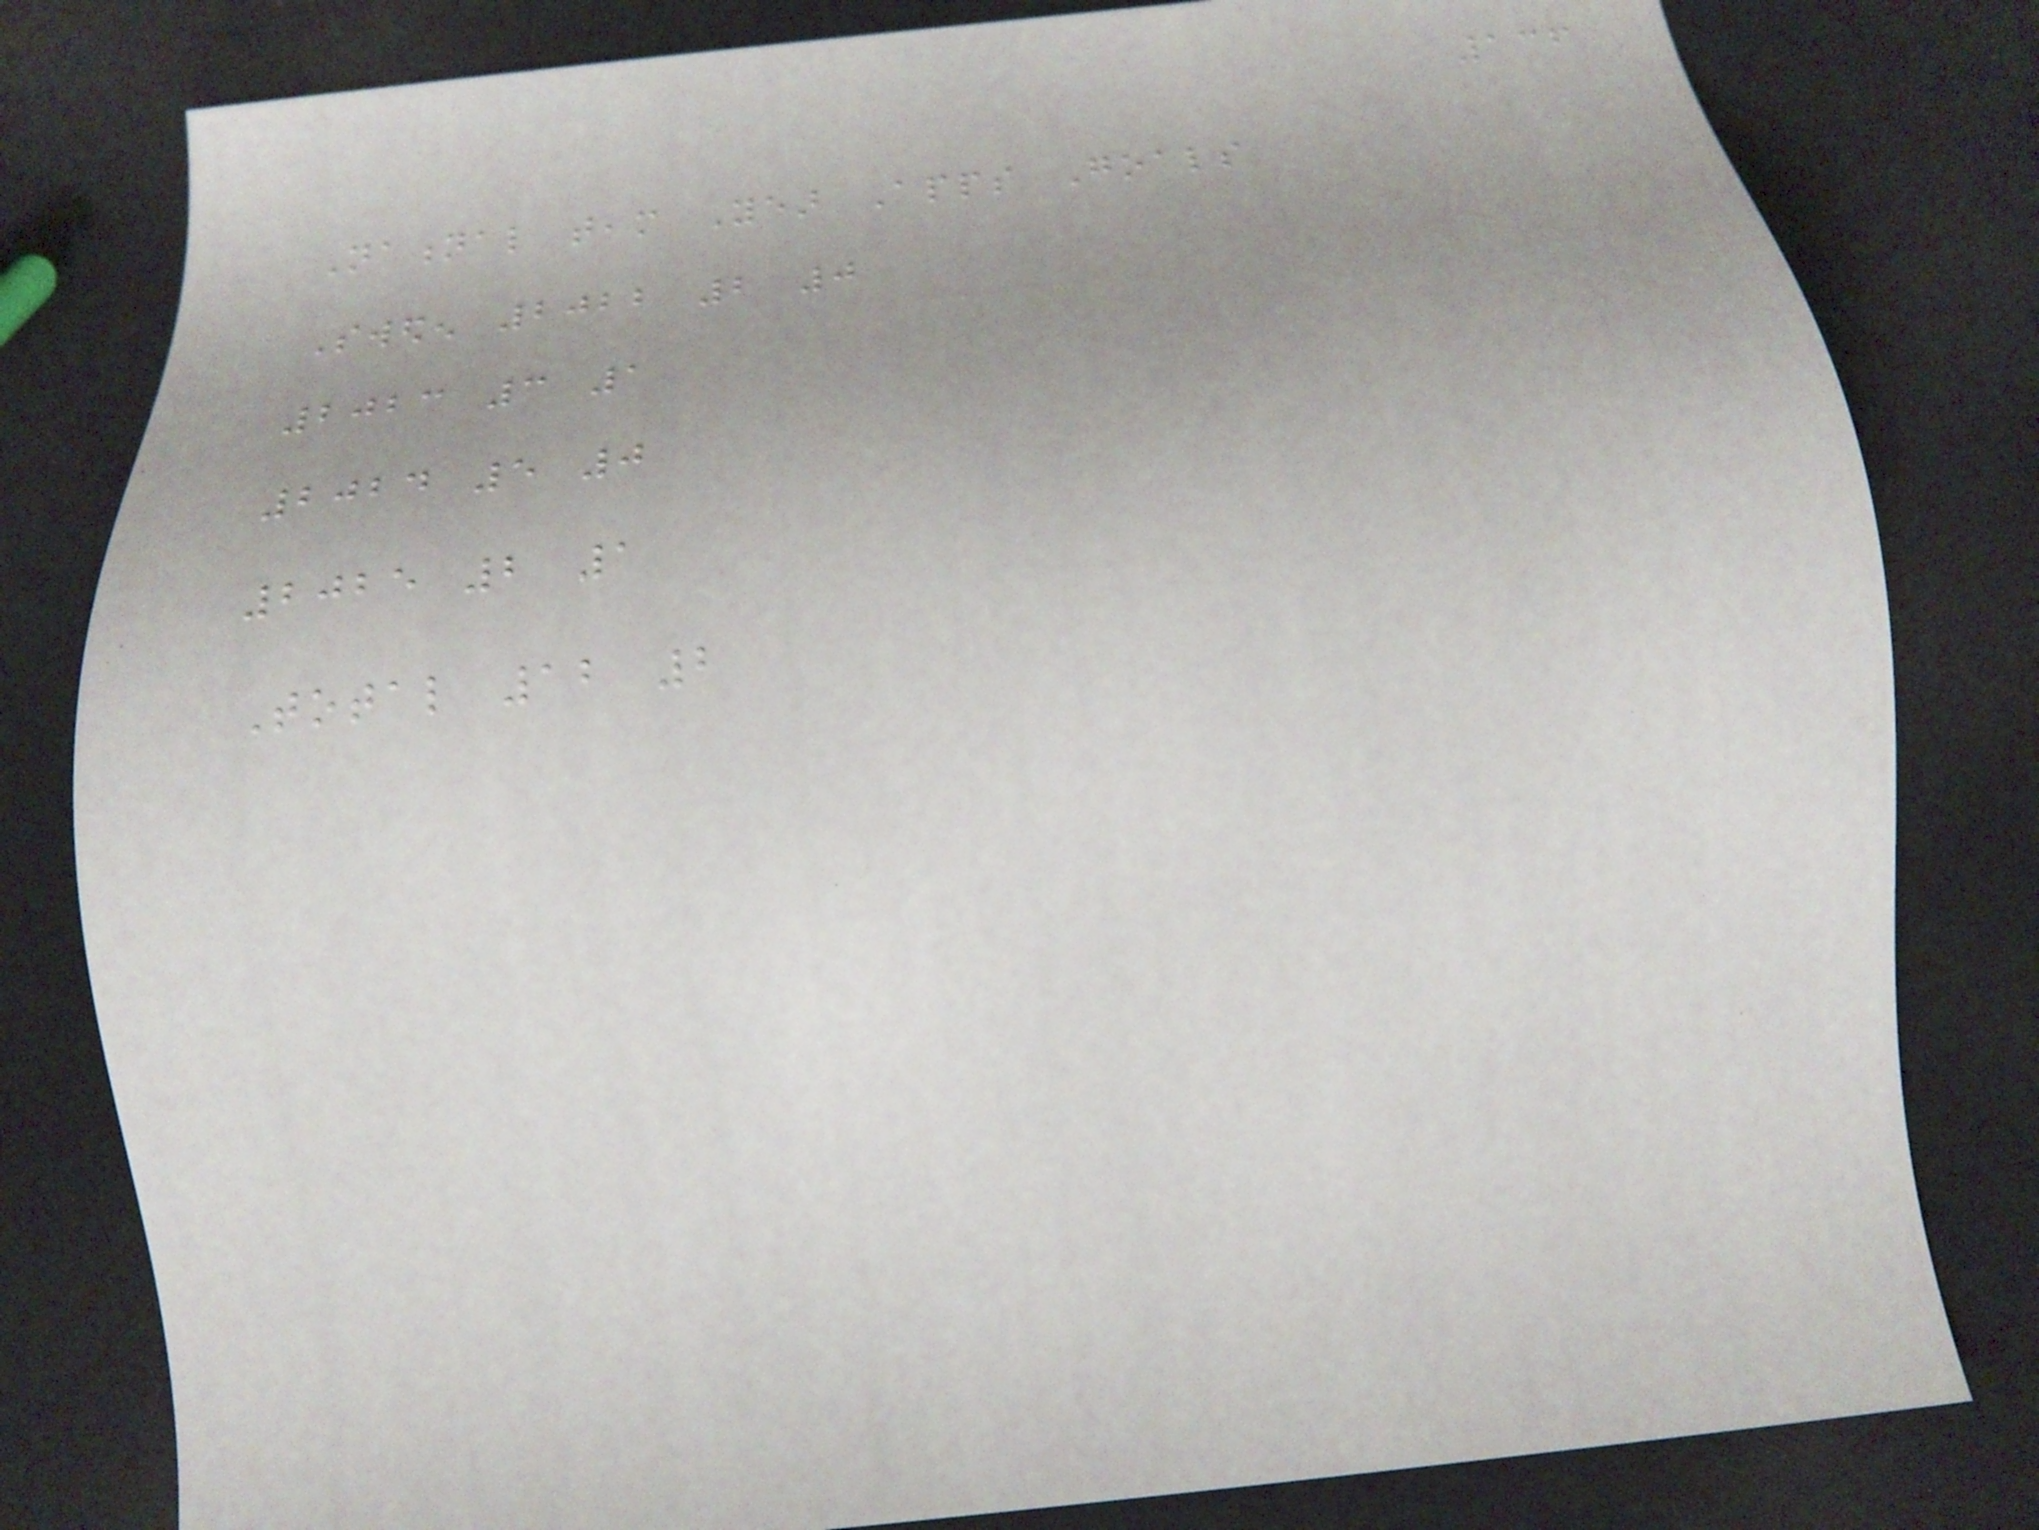136
National team Year Apps Goals
Sweden 2022 2 0
2023 3 1
2024 5 0
2025 2 1
Total 12 2
